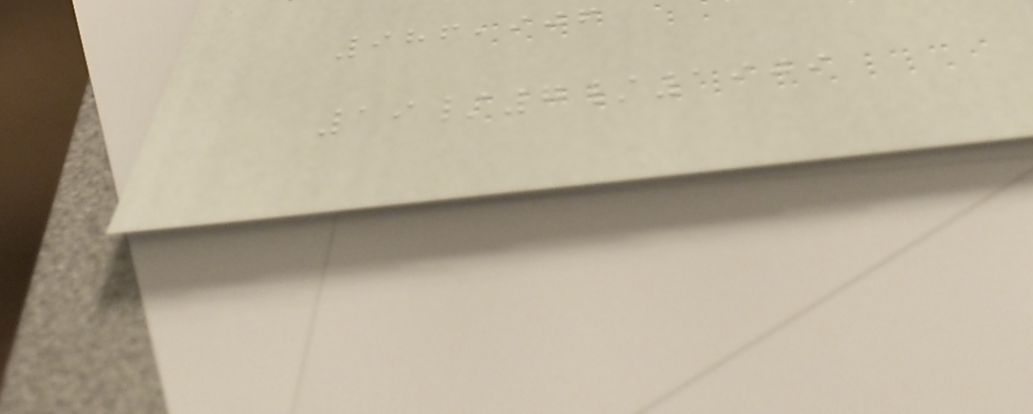986,906
19/7/1909
